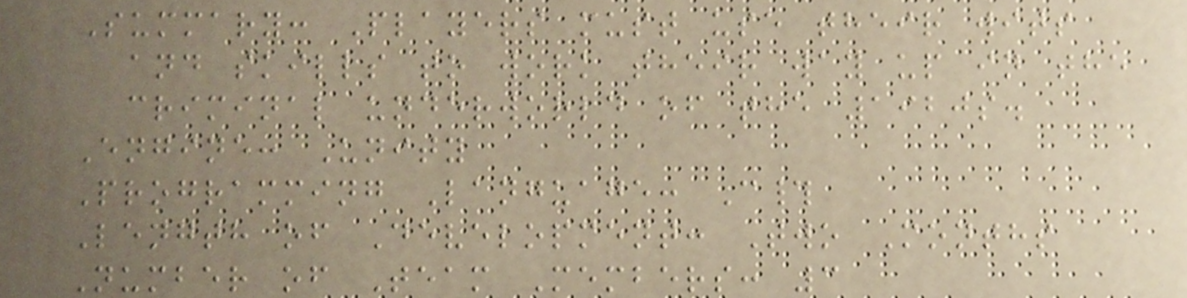Summary: Players must use their wits
and skills to work their way up in the
criminal underworld of the 1920s.
Engine: Unity
Programming Language: C#
Length of Development: Two Months
Number of Team Members: 3
